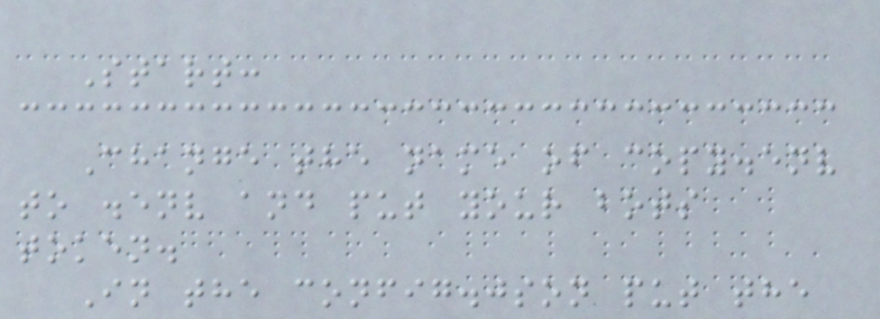Start:
Change the name of copy.env
to .env and put your bots
token.
In the config.json put the
